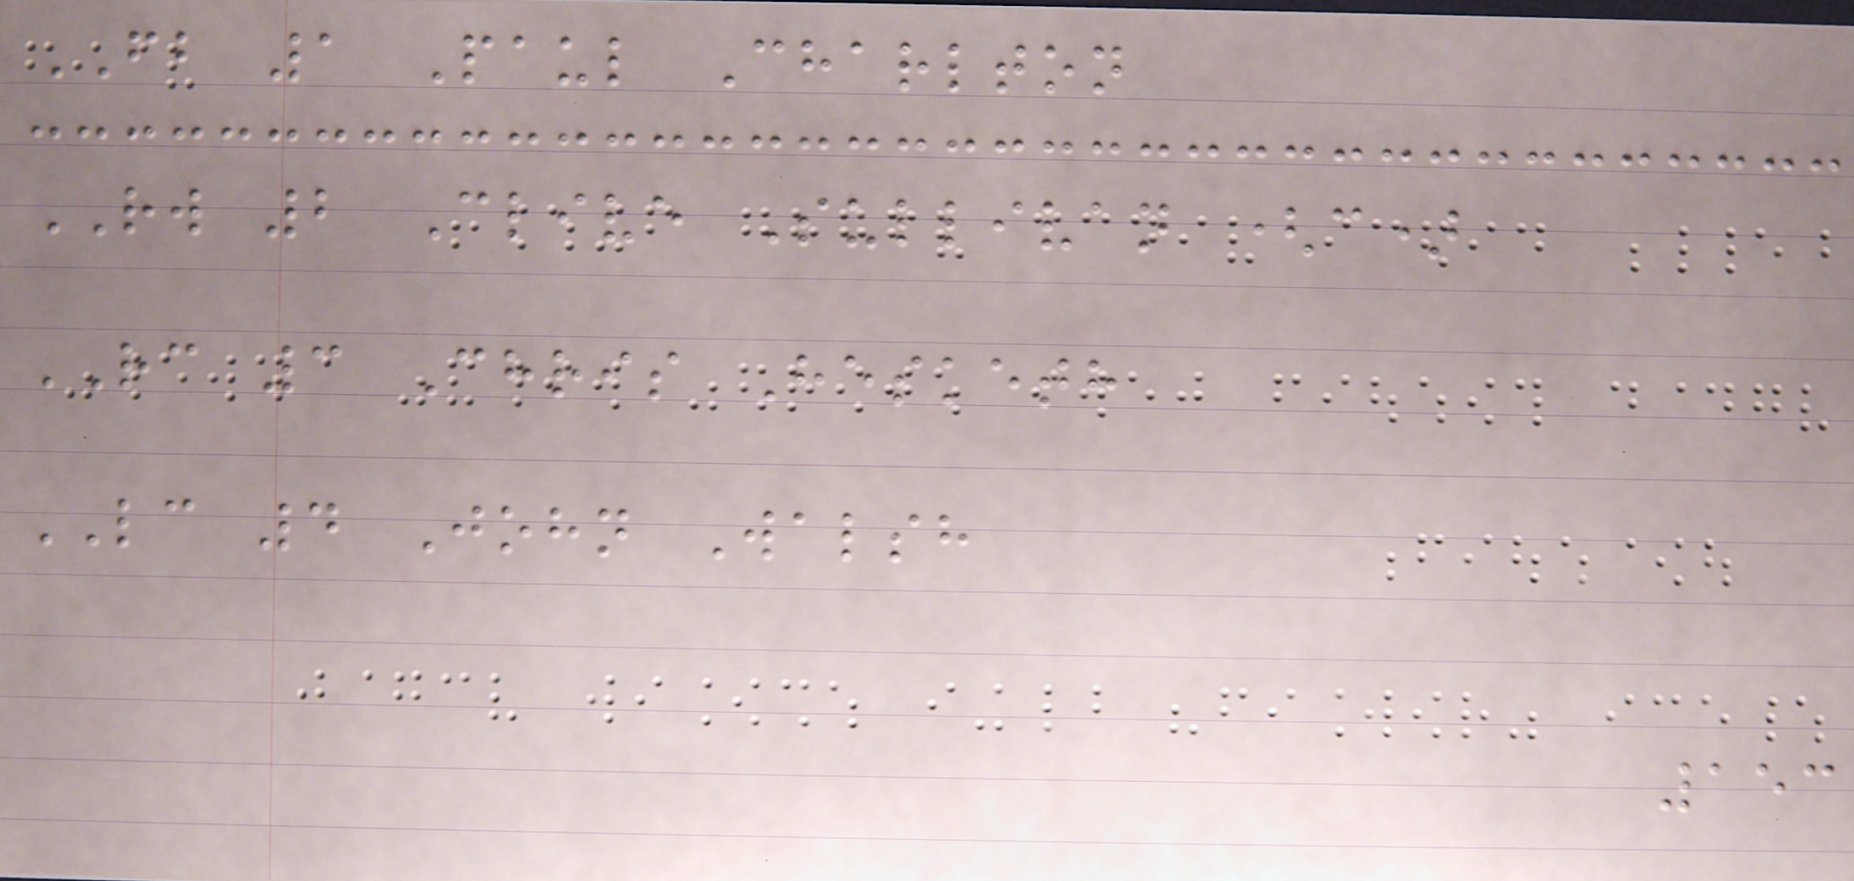FB 1 Paul Charlton
RW 2 Clive Sullivan (c)
RC 3 Chris Hesketh
LC 4 John Walsh
153
